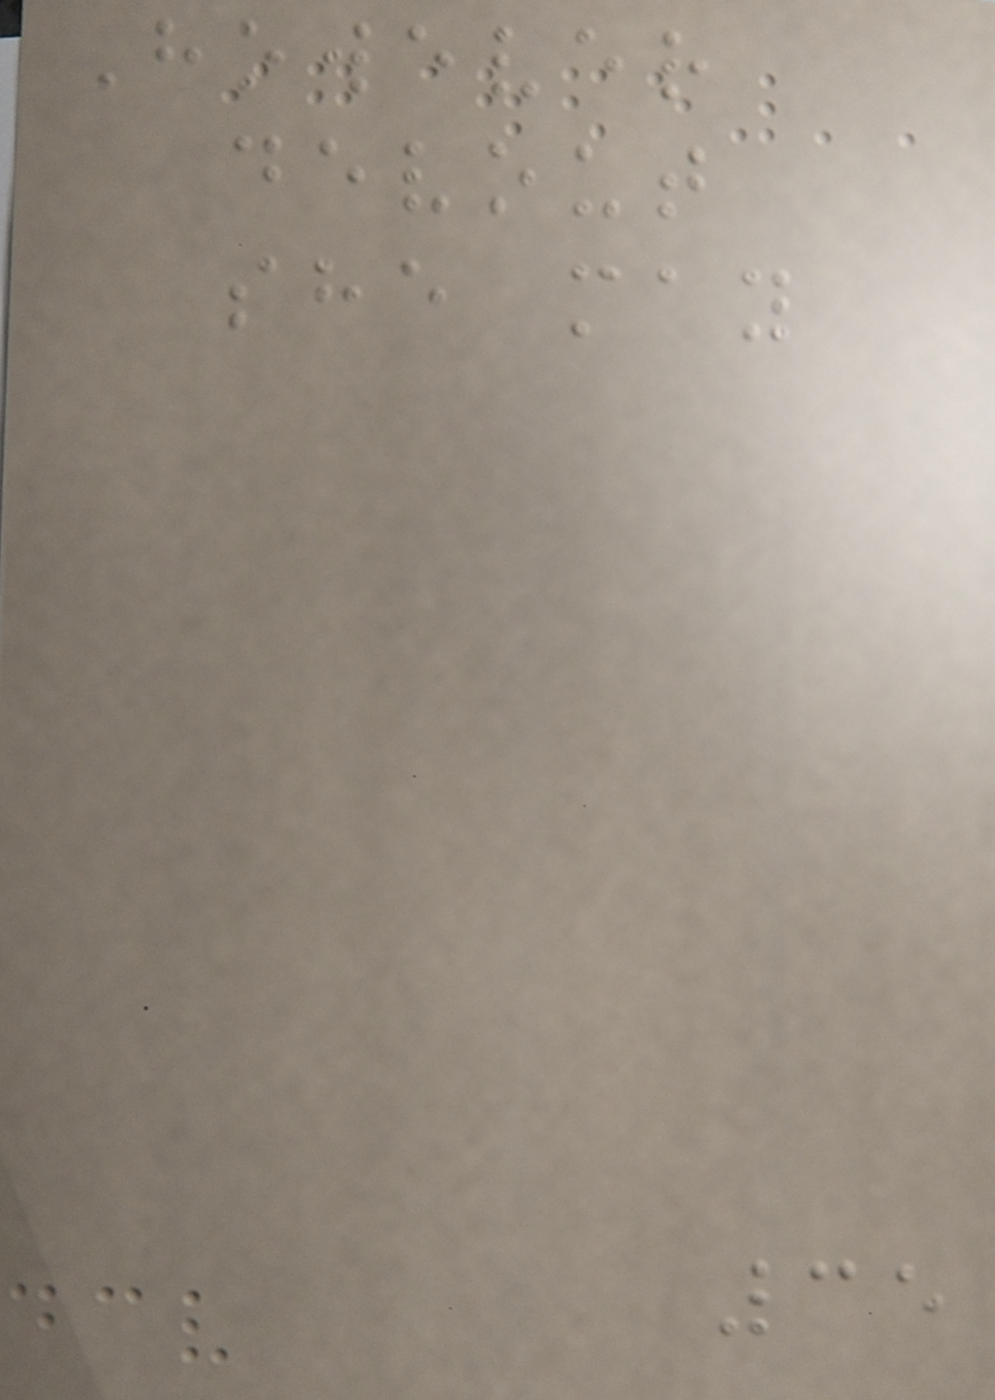However
devout
she may
35
